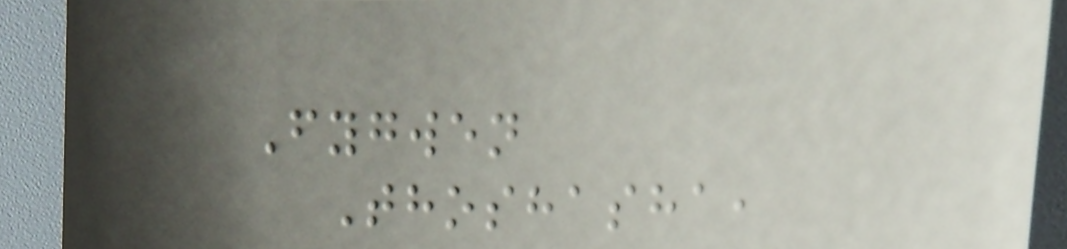Fygwen
Thoshasha,
